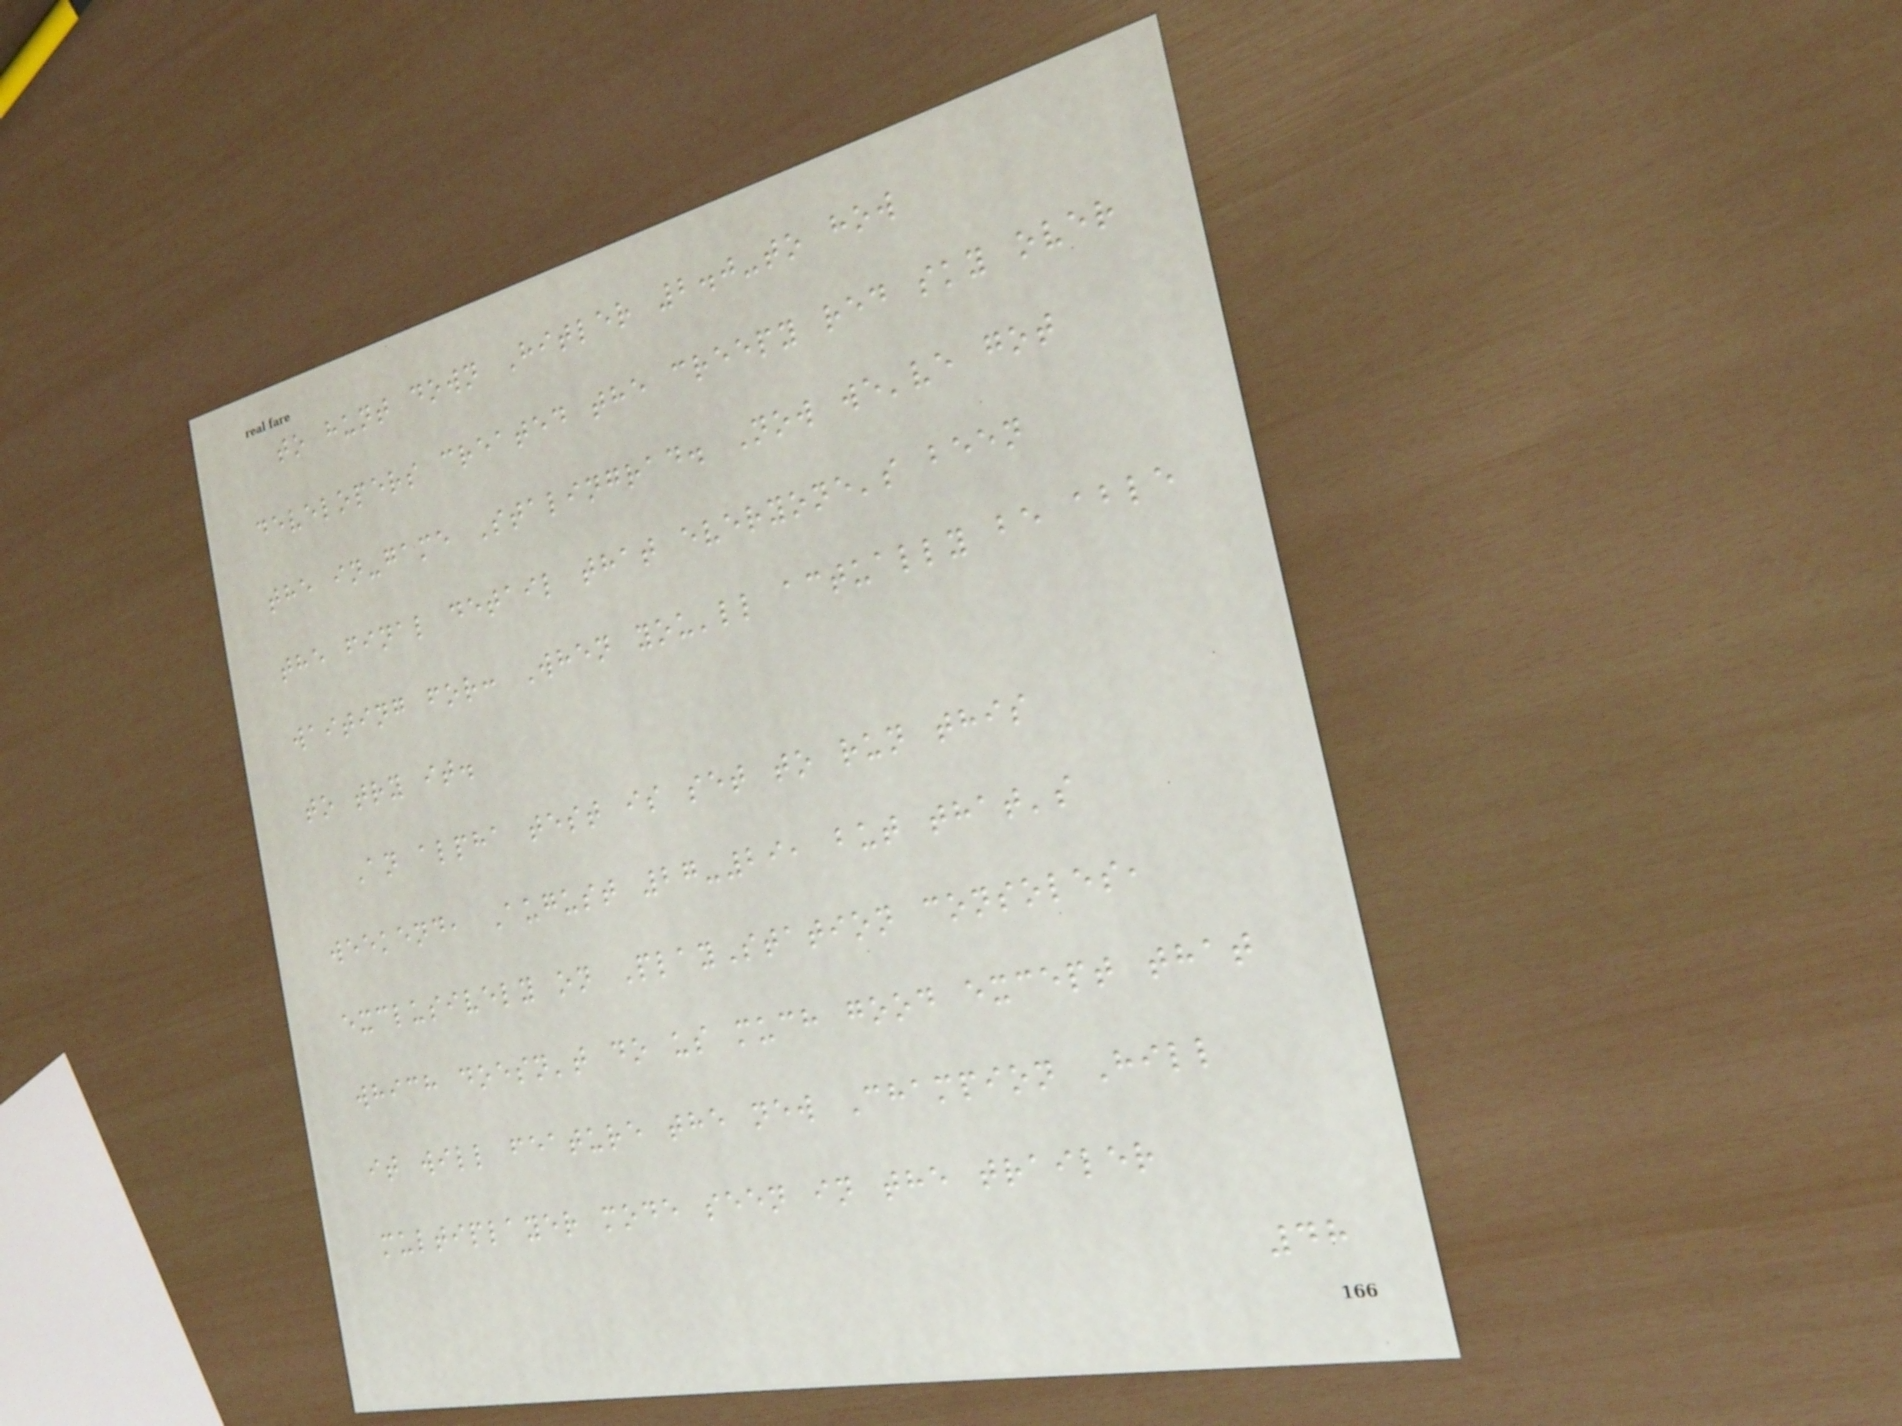to hunt down Hitler 2.0-to how
developers created the creepy red sky over
the in-game Stalingrad. Now we've got
the final detail that everyone's been
waiting for: When you'll actually be able
to try it.
An alpha test is set to run this
weekend, August 27-29, but that's
exclusively on PlayStation consoles,
which doesn't do us much good except that
it will feature the new Champion Hill
multiplayer mode seen in the trailer
48
